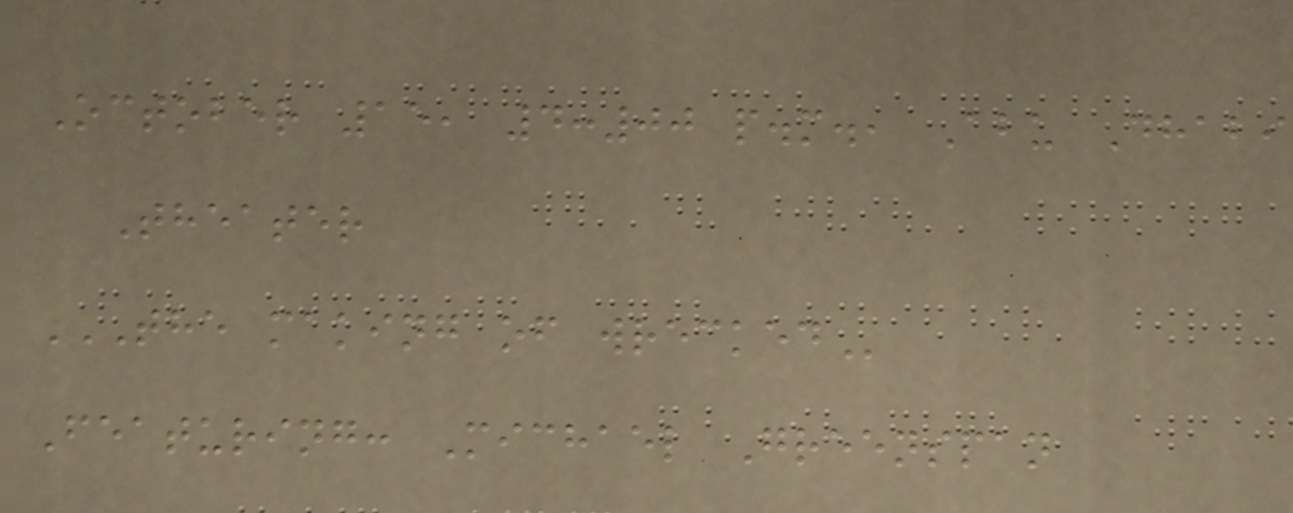October 15, 4:00 p.m., Abu Dhabi
Theater
THE MAKING OF WRECKED
Featuring: Michael Greenspan
